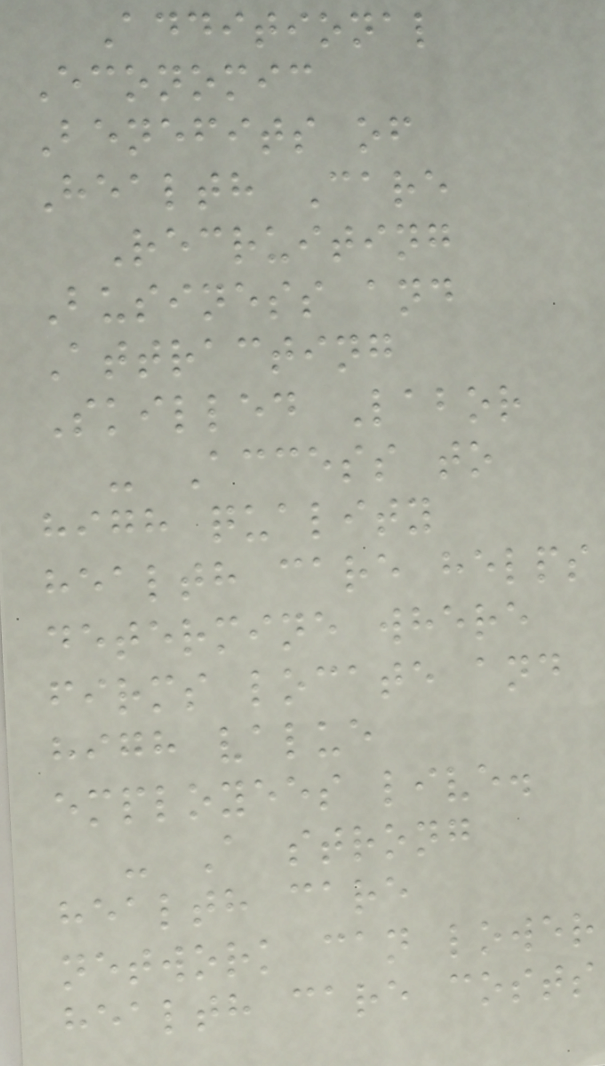Additional
Economic
Benefits of
Health Care
Recruiting
Business and
Attracting
Skilled Labor
- Access to
high quality
health care helps
determine where
firms locate and
high value
employees live.
- A strong
health care
network can lower
health care costs
